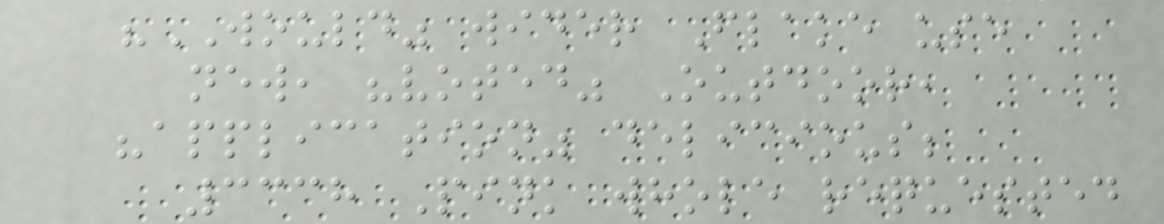"WOULD" wider Flake use
new, "voted" Outdoor,
"application" delicious;
3338 Pink whole requested
